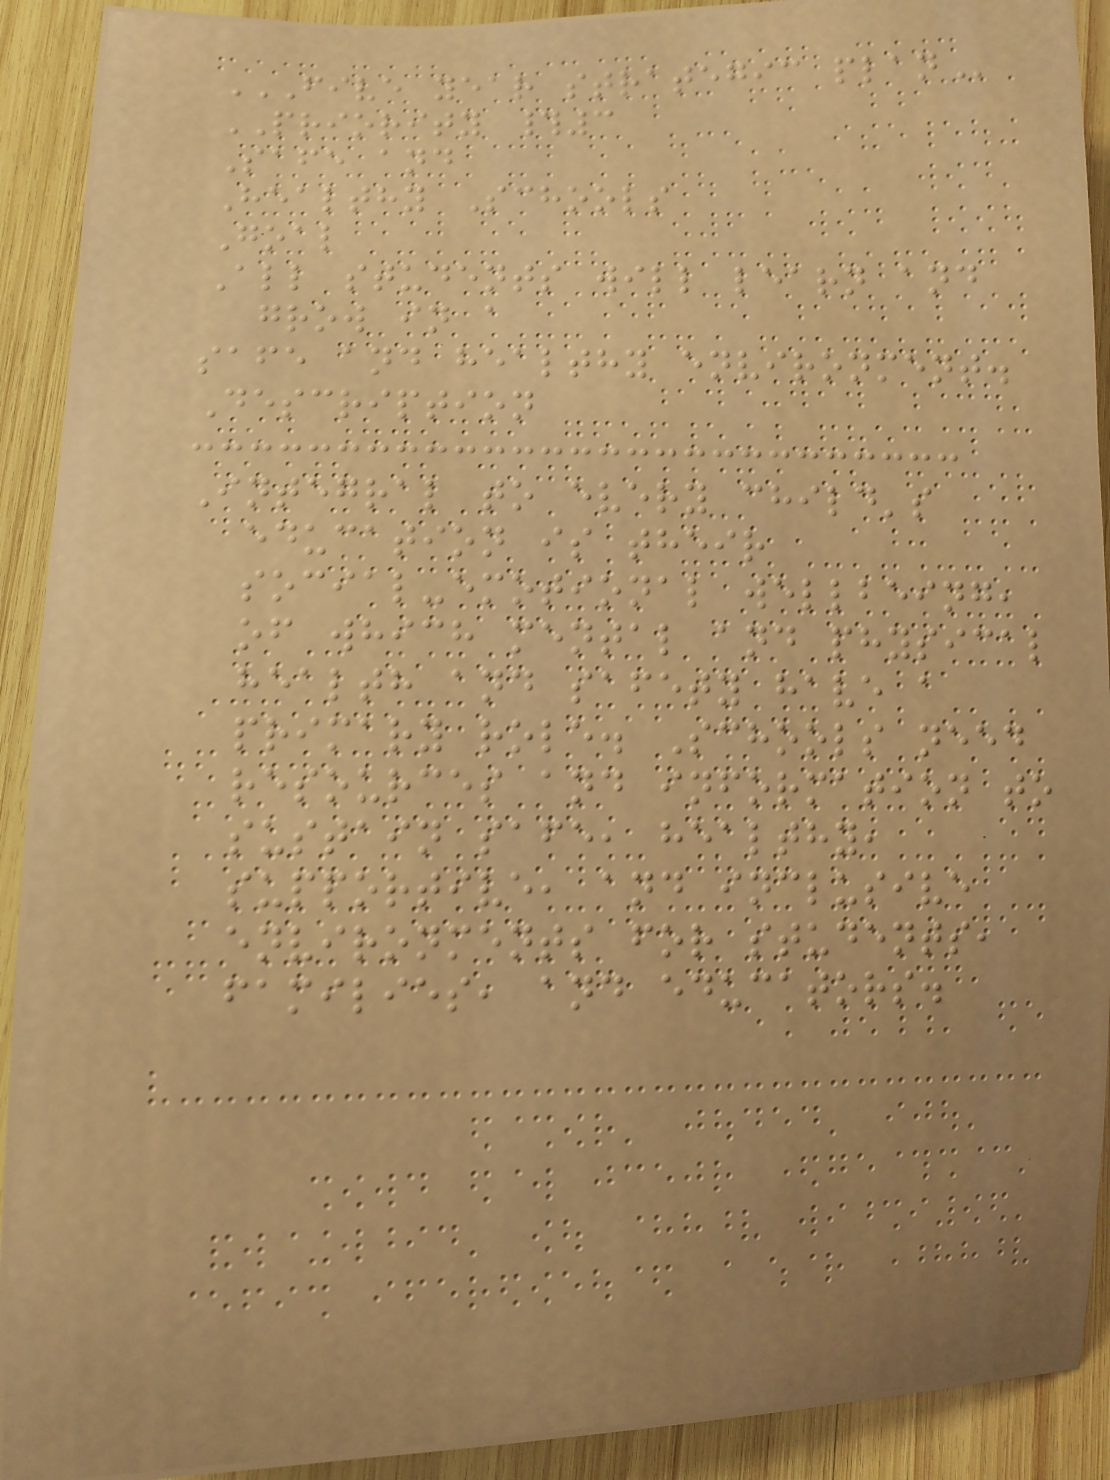FIVE YEAR STRATEGIC PLAN
PRIORITY #3
Safe and
Healthy Schools
Goal
All students will learn and
grow in a
safe and healthy environment.
Description
Integral to every child's
education is their
social-emotional wellbeing,
of which mental and physical
health and safety have a
primary role. Schools need
resources and information to
sustain safe, healthy,
supportive, and inclusive
environments for students,
families, and educators.
